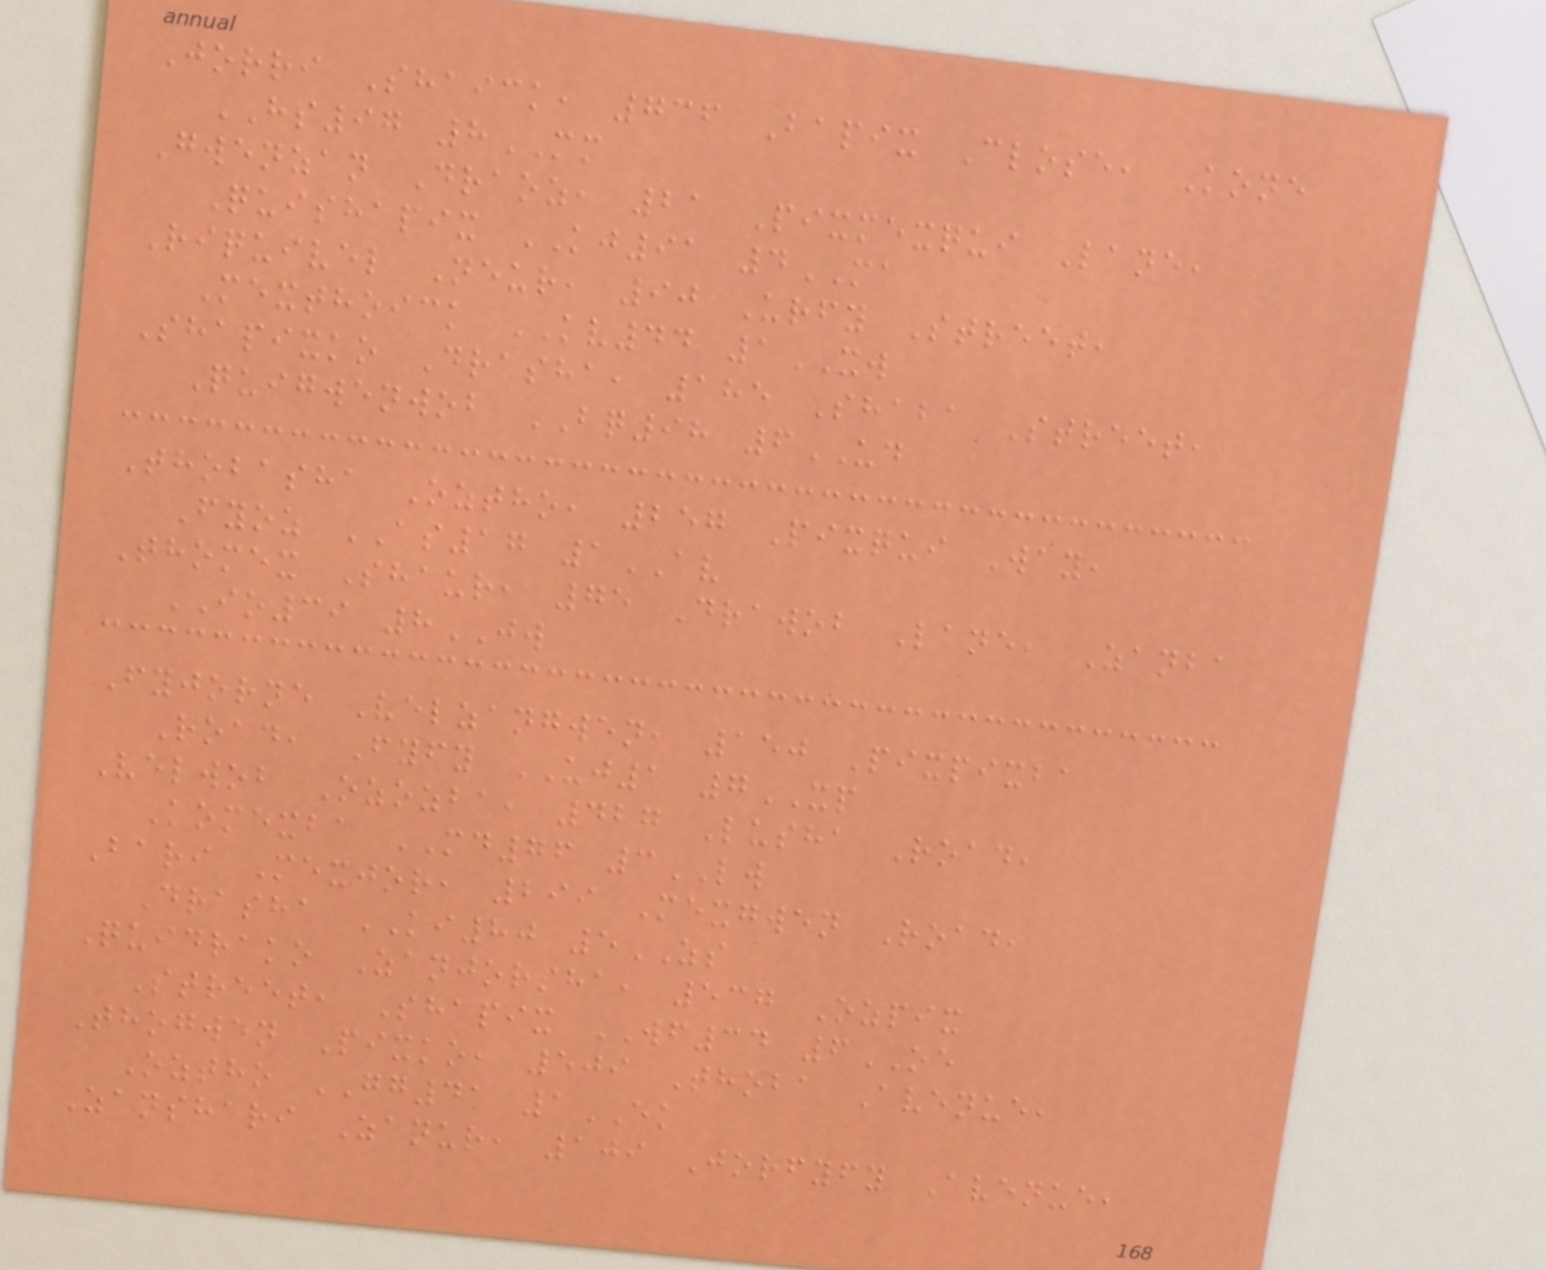Jorri Shaick, 736 Bapix Close, Kone
HS97 8MM
Gwenzan Draoz, 21 Pixmexqui Lane,
Quishapix KJ91 4MA
Riquivel Neur, 90 Urfy Street,
Mexthoick KV44 1XW
Shapixko Drasha, 185 Shaba Street,
Quigwenwob BQ98 6UD
Thobasha Oztho, 257 Pixqui Way,
Fyoz AS17 1AV
Thomex Shaur, 75 Drawob Lane, Zanba
IO39 8JW
Fyjorne Velzangwen, 150 Pixpixba
Road, Fyfy UJ1 7XP
Velwob Ozozba, 427 Lusha Road,
Komexba MD76 3LW
Bari Mexjor, 299 Mexgwen Road,
Drasha KI80 5ZS
Quidrako Zanjorsha, 537 Ozpix
Street, Shapix WF34 6OE
Thogwen Pixko, 509 Thoba Avenue,
Oztho GG41 1EK
Zanshari Zanur, 109 Jorfyfy Avenue,
